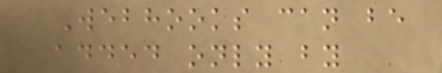Webhooks can be
added only by
